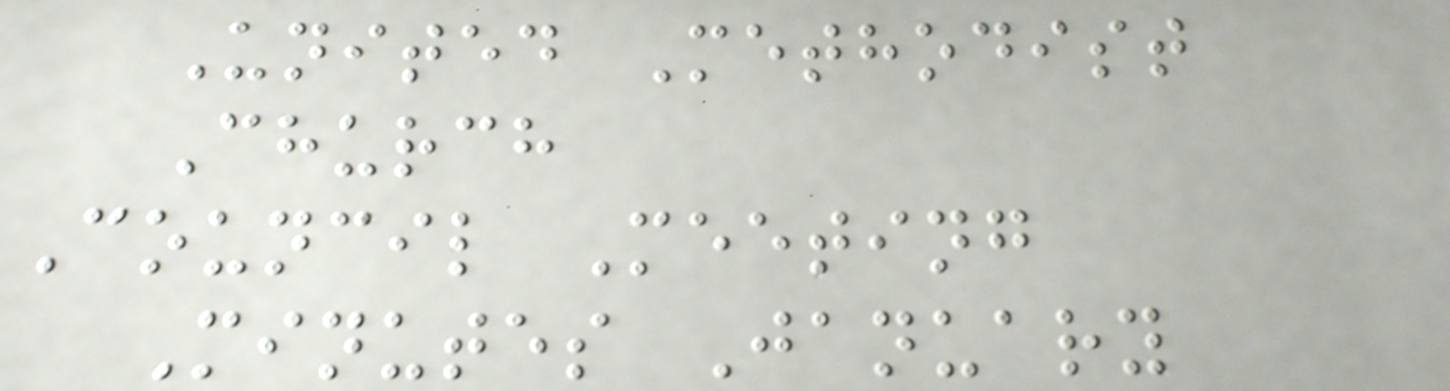United Methodist
Church
Council Meeting
Minutes January
